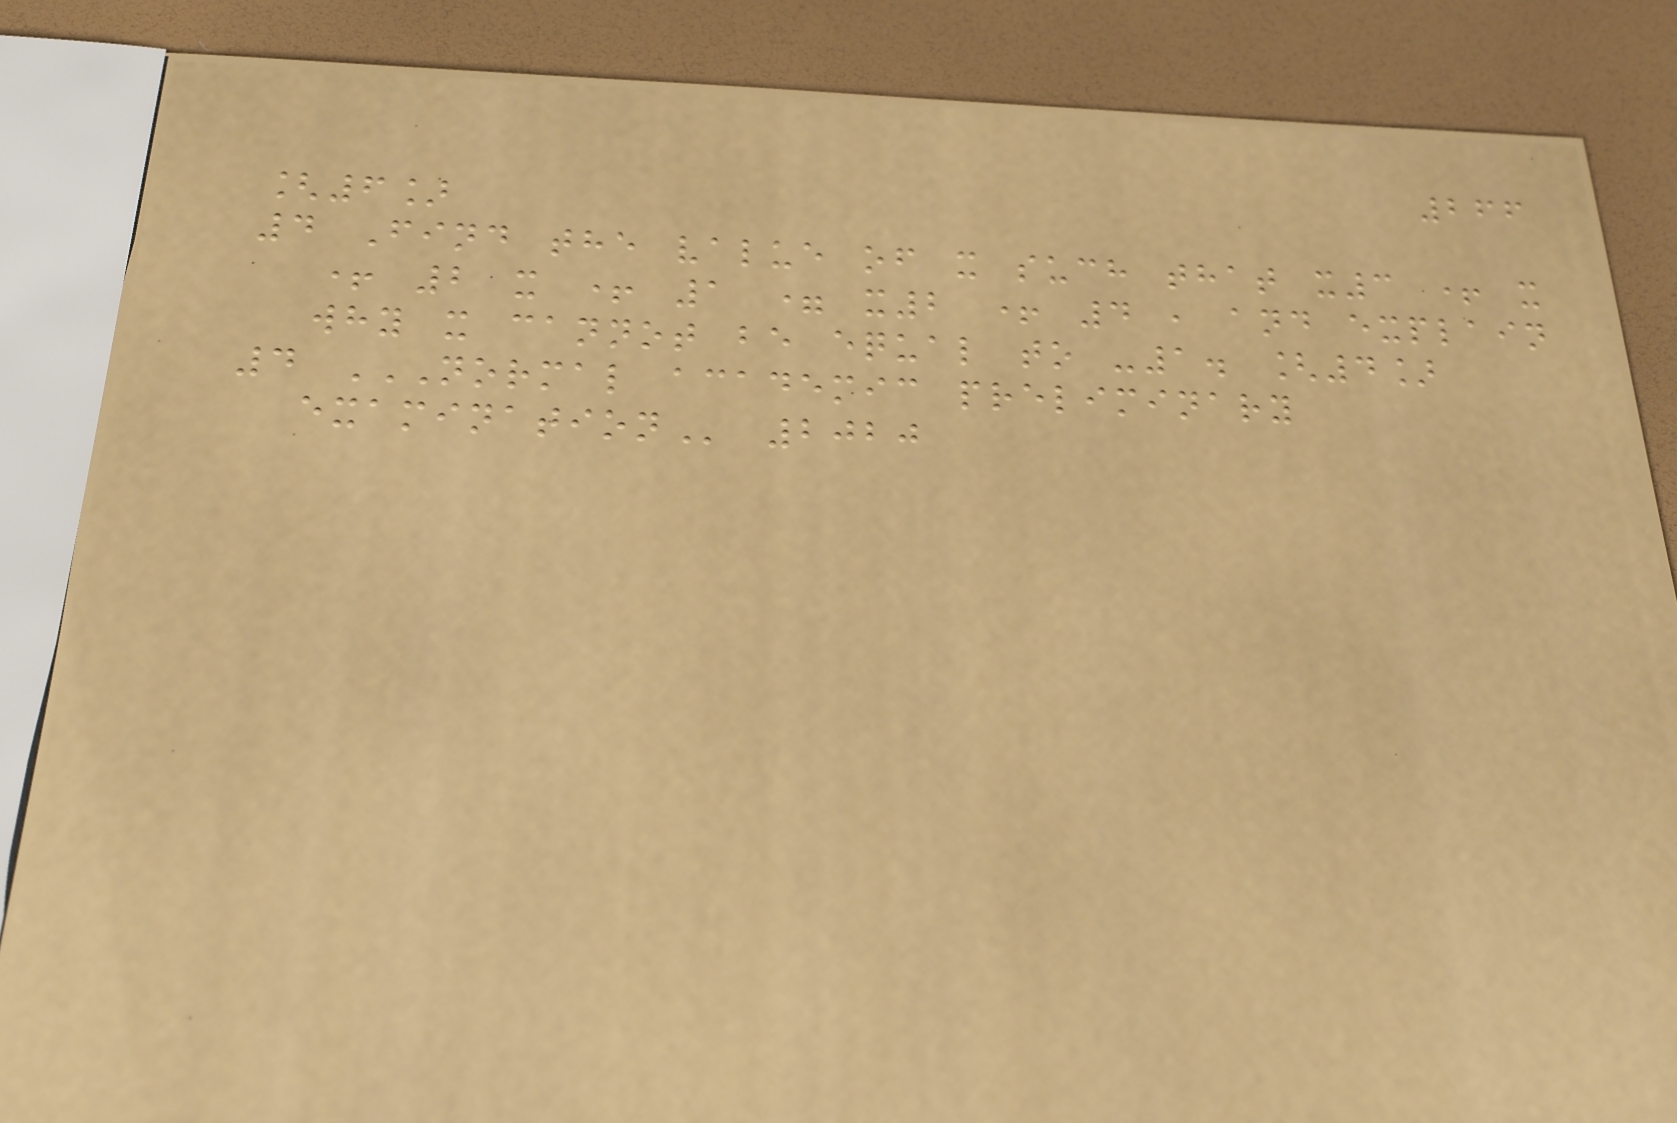266
[6]
4 Find the value of x such that x3 + x
+ 2 x + 1 = x2 + 4 , and explain
why x cannot be equal to -1. [4]
4 NORMAL ACADEMIC PRELIMINARY
EXAMINATION 2020
